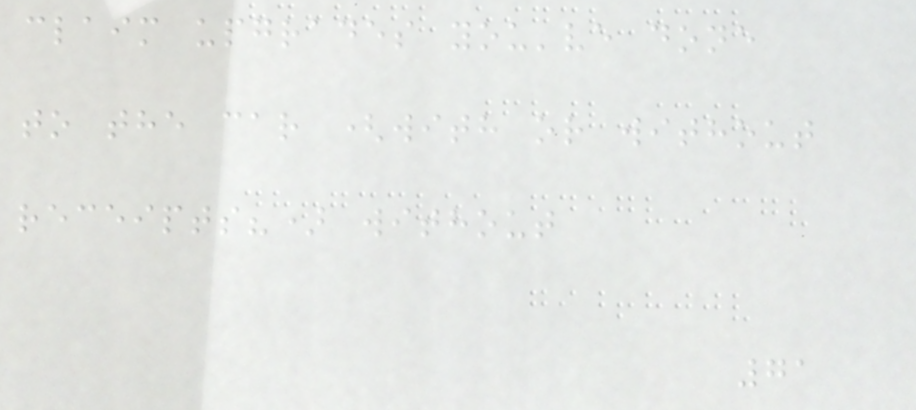claim upgrades you've done
to the car (with or without
receipts?) without
71
